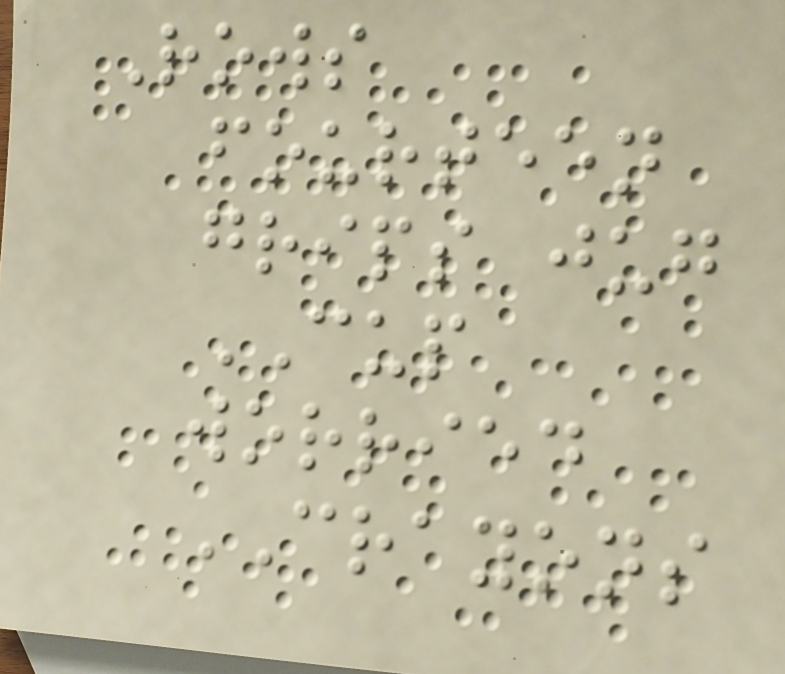Rows
fourteen
grips jug
CUP
worried
CRAYONS
